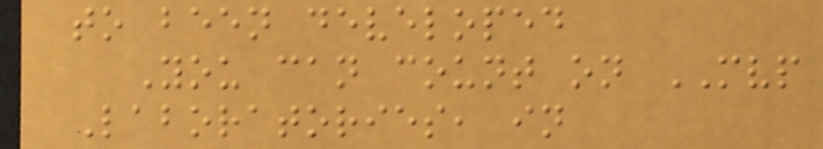to been developed
You can count on MVP
Laboratories, in
